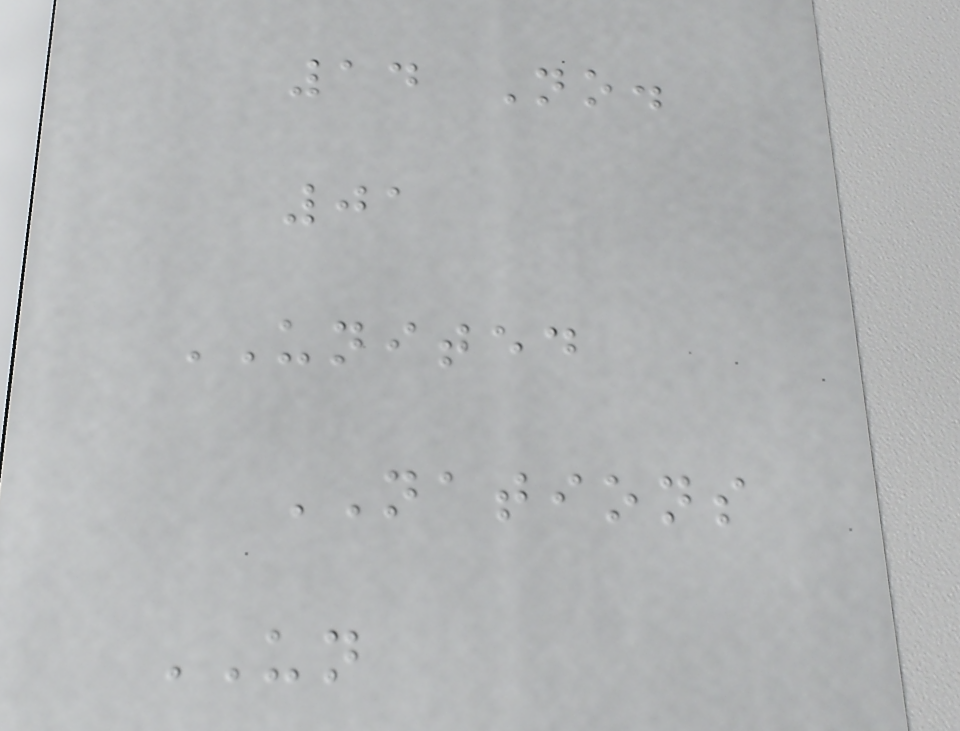14 No.
01
UNITED
NATIONS
UN
